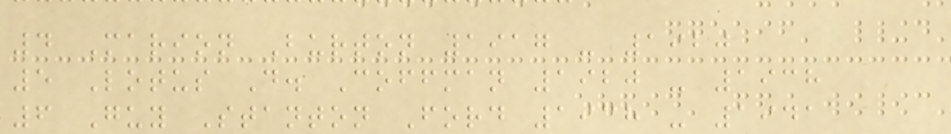4 Marion Burton 1917 - 1920
5 Lotus D. Coffman 1920 - 1938
6 Guy Stanton Ford 1938 - 1941
